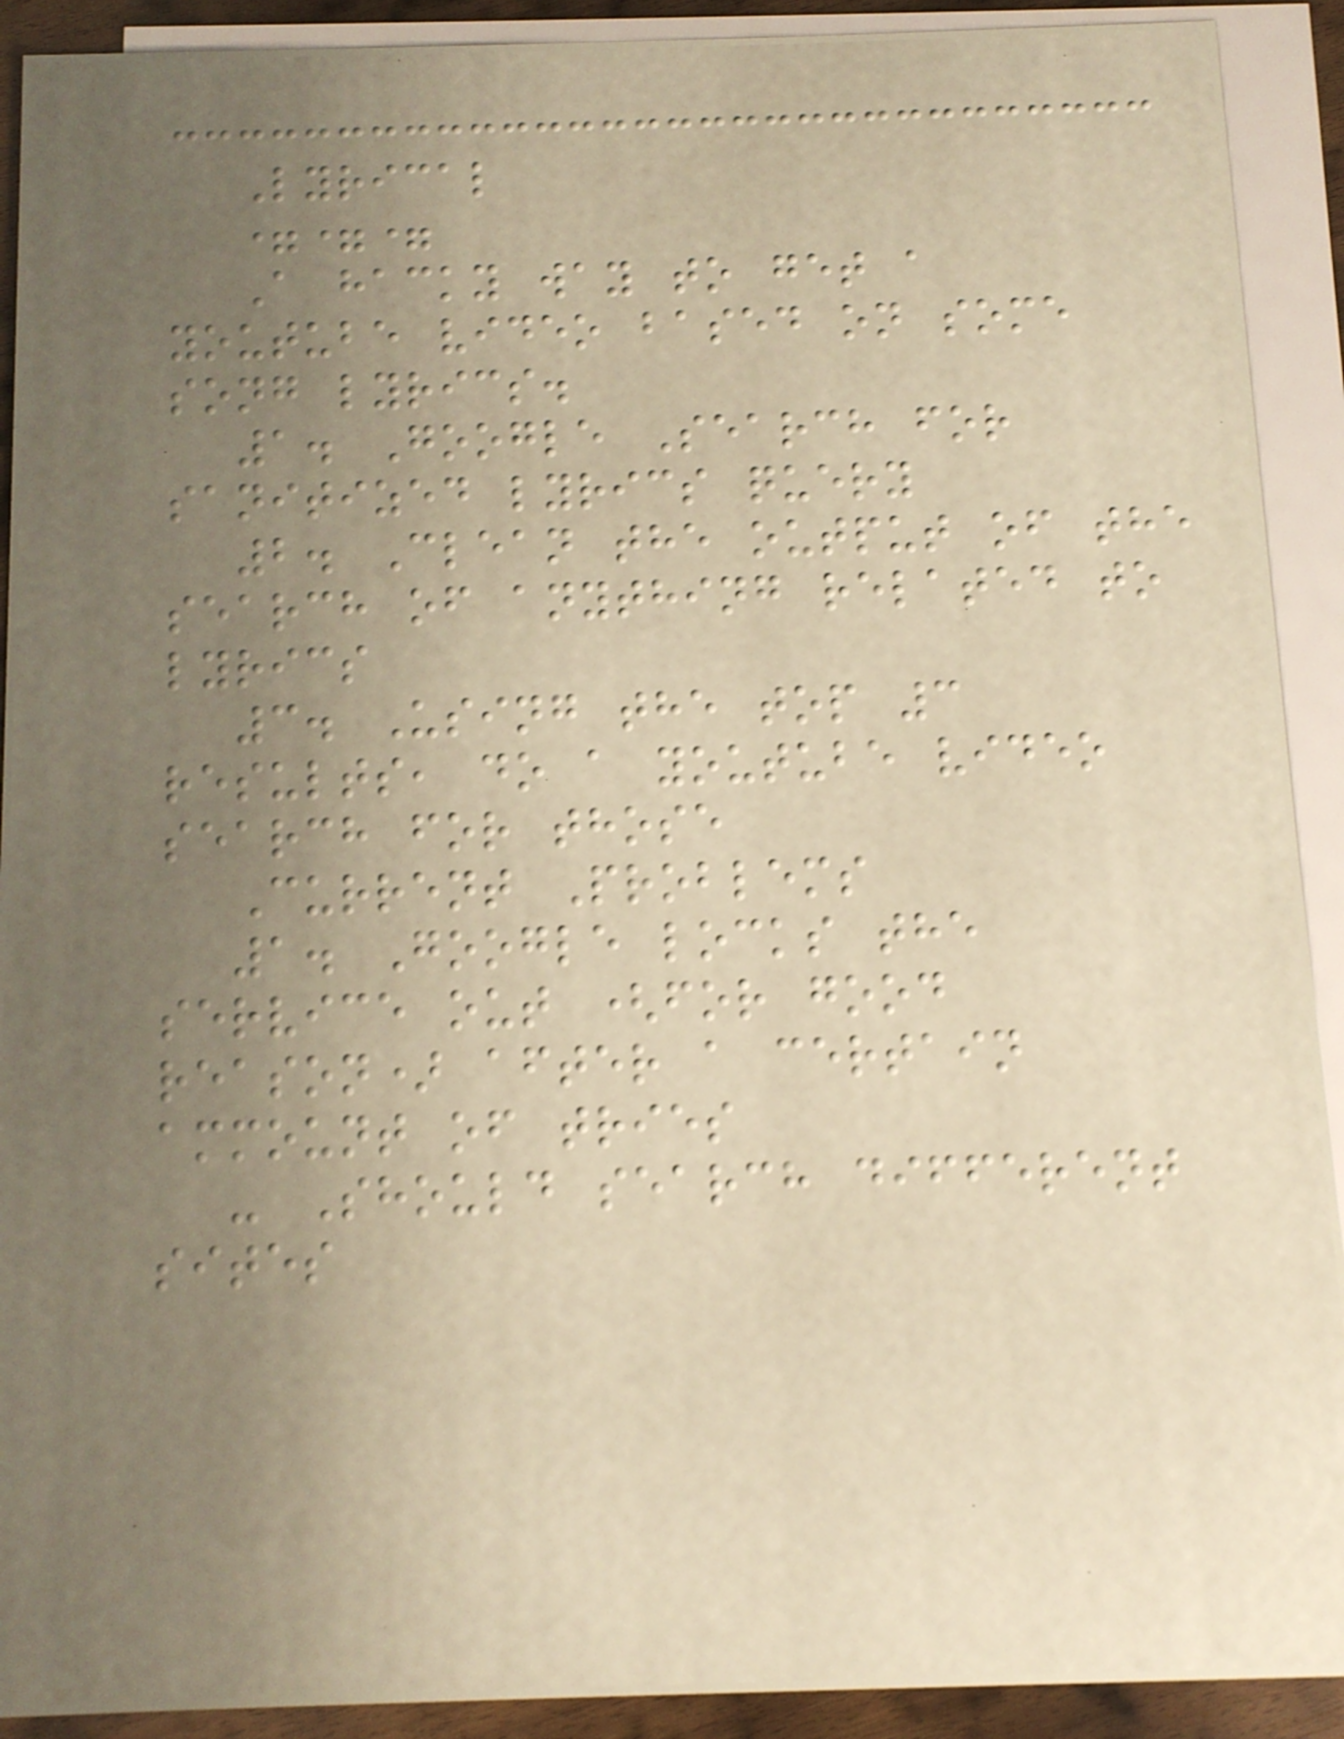Lyrical
===
A hacky way to get a
youtube video based on some
song lyrics.
1. Google Search for
sanitized lyrics query
2. Clean the output of the
search of anything related to
lyrics
3. Using the top 3
results, do a youtube video
search for those
Current Problems
1. Google locks the
service out (for good
reason) after a certain
ammount of tries
- Should search different
sites
